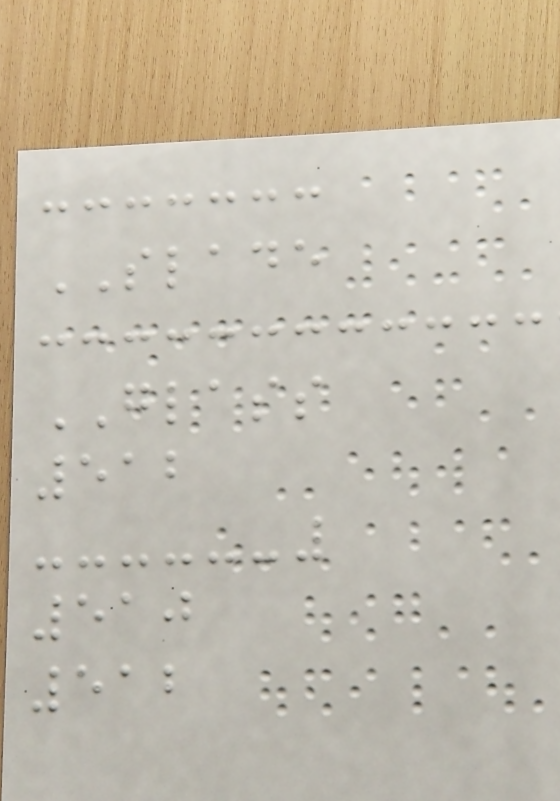SLADE
GLASS
512
510
512
